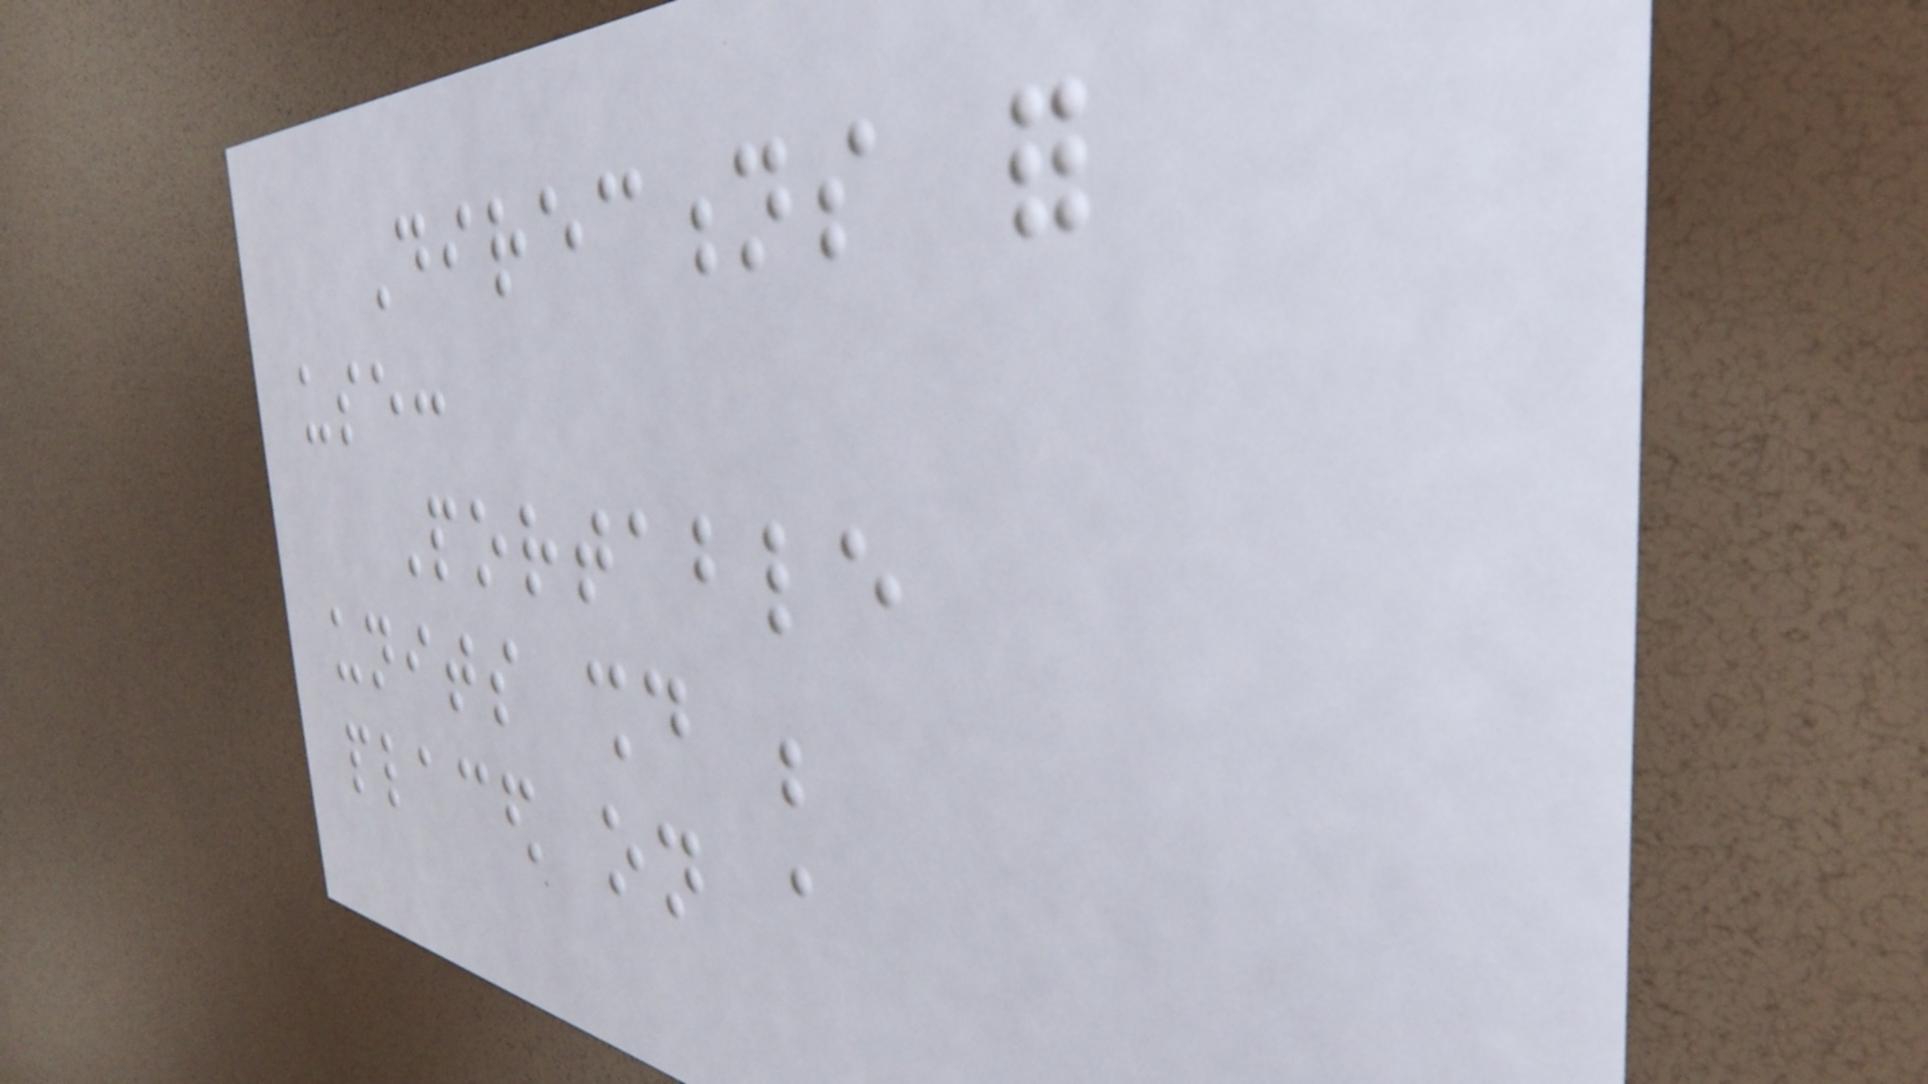Directions for
use:
Portable
units should be
placed on a
